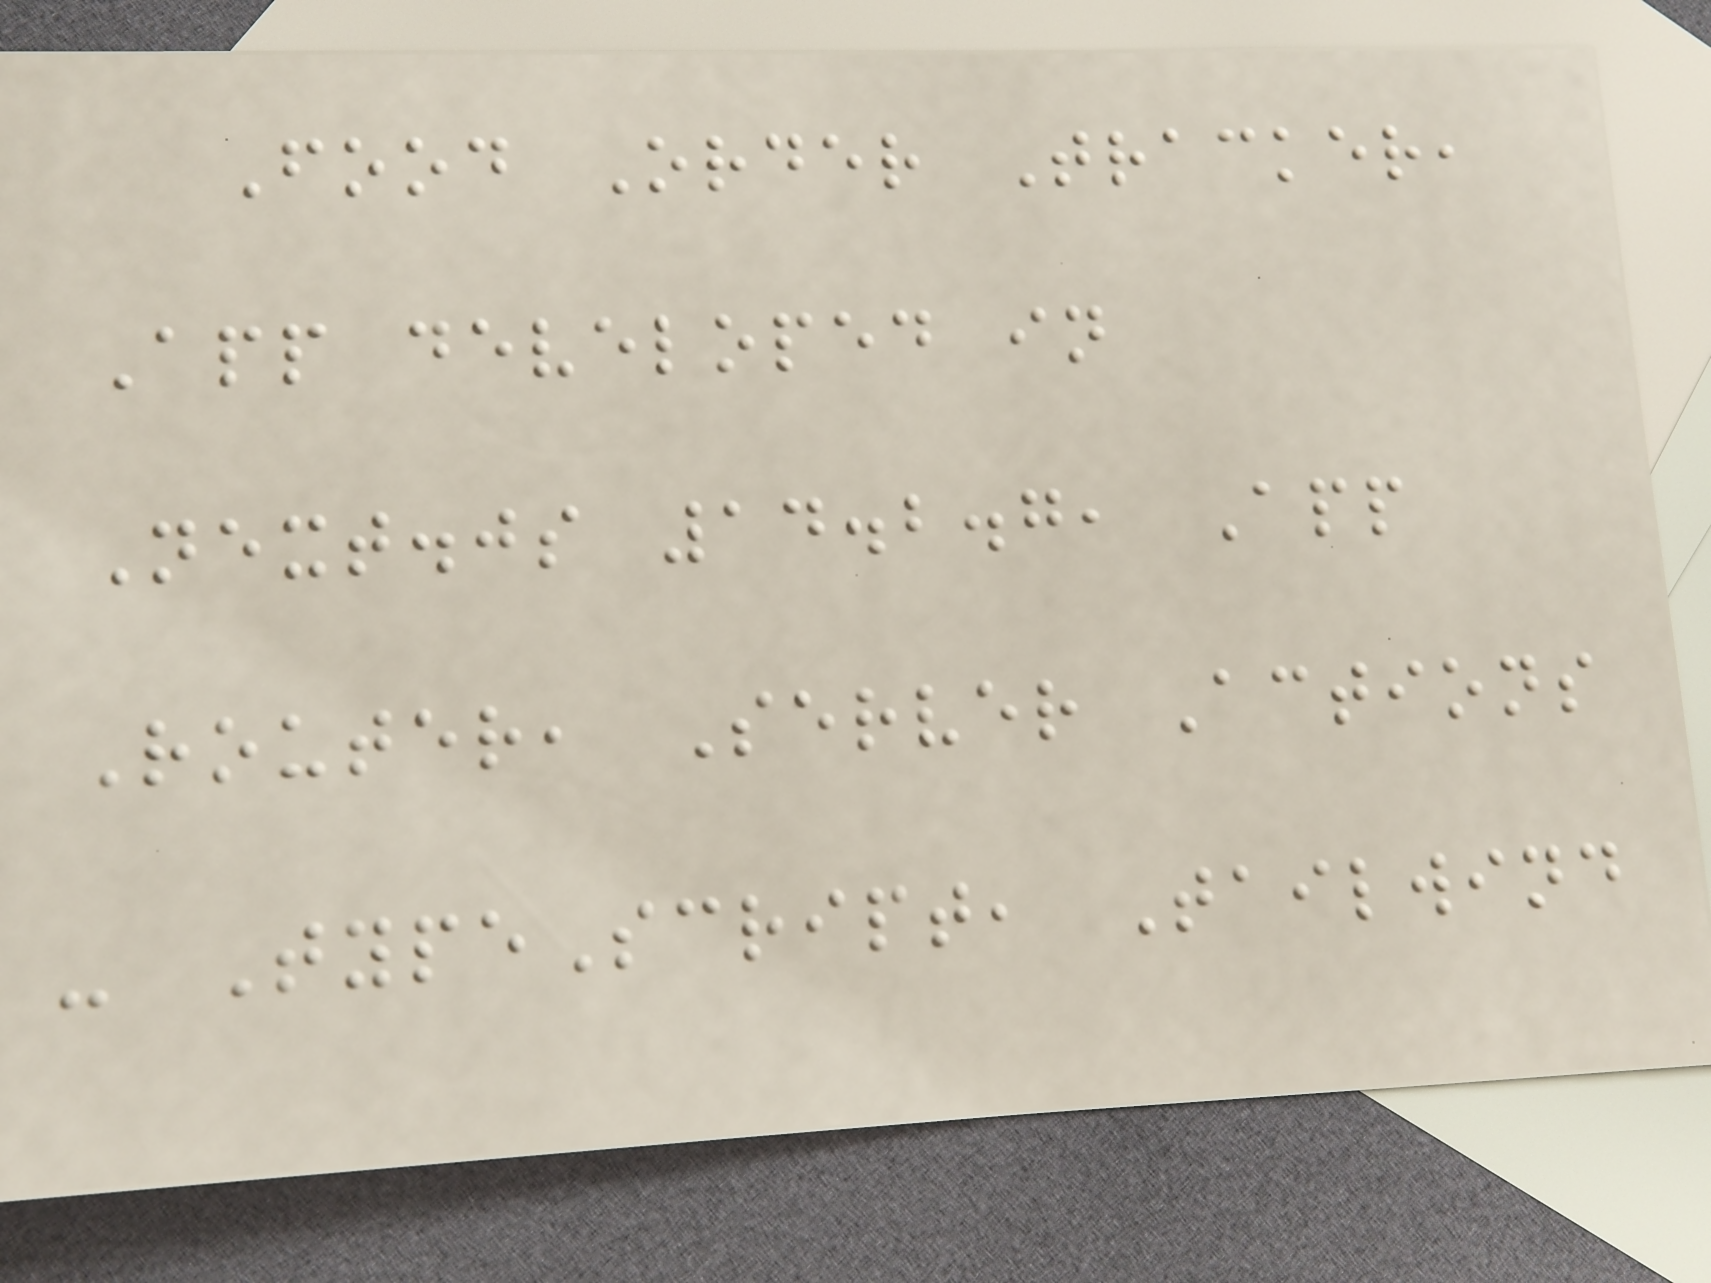Food Order Tracker,
App developed in
Next.js 14.2.7, App
Router, Server Actions
- TypeScript, Tailwind
